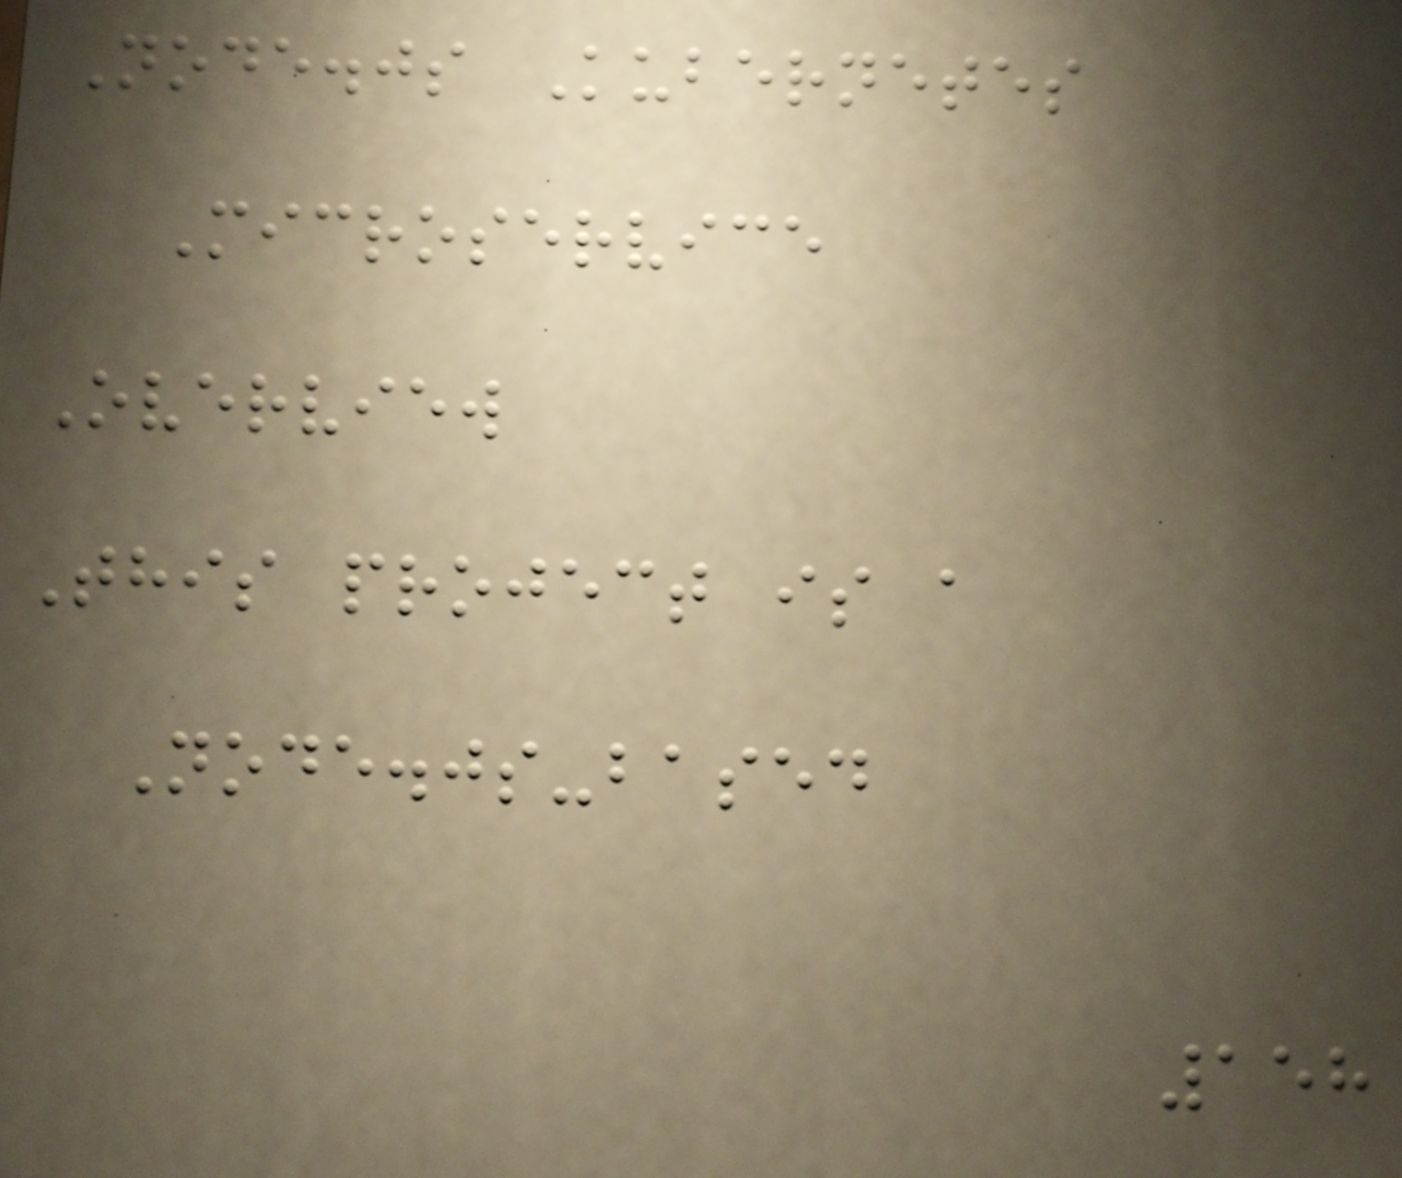Node.js Kubernetes
Microservice
Overview
This project is a
Node.js-based
158
